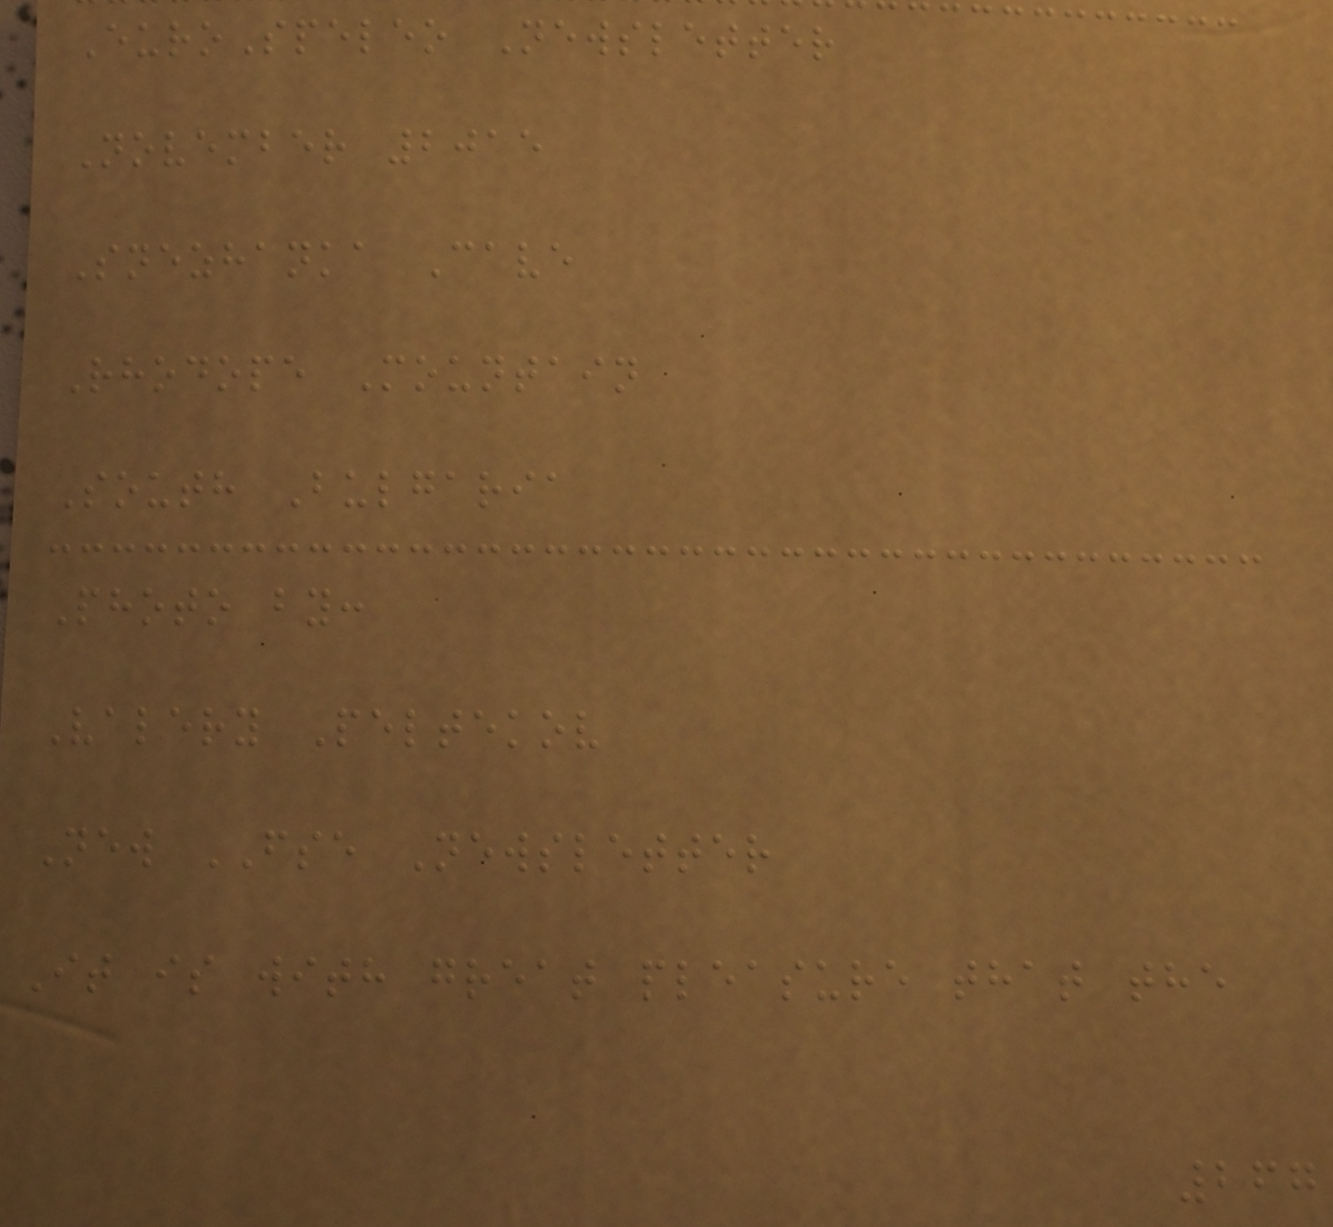EuroSpeleo Newsletter
November 2015
Snezhanka Cave
Rhodope Mountain
South Bulgaria
Photo by:
Valery Peltekov
New FSE Newsletter
It is with great pleasure that the
267
